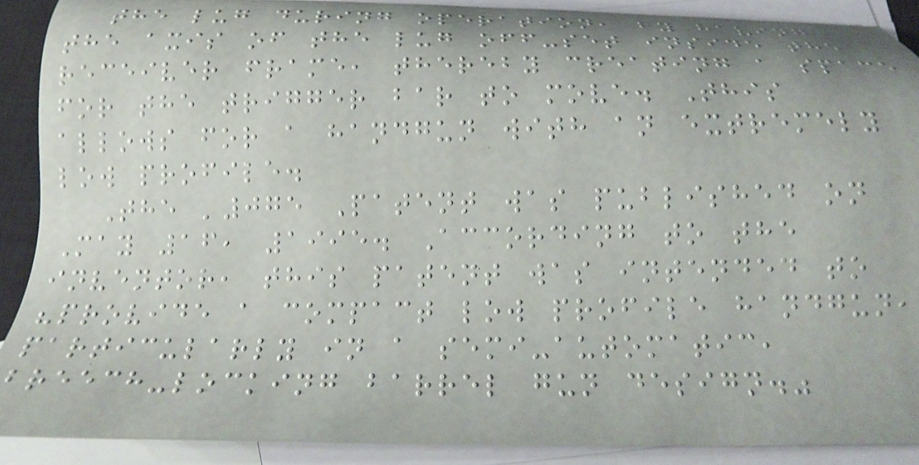the lug during operation, by having
the axis of the lug off-set inside the
receiver frame, thereby creating a space
for the trigger bar to move. This
allows for a handgun with an extremely
low profile.
The '075 Patent was published on
May 16, 1995. According to the
inventor, this patent was intended to
"provide a compact low profile handgun,
particularly in a semi-automatic,
breech-locking barrel gun design."
